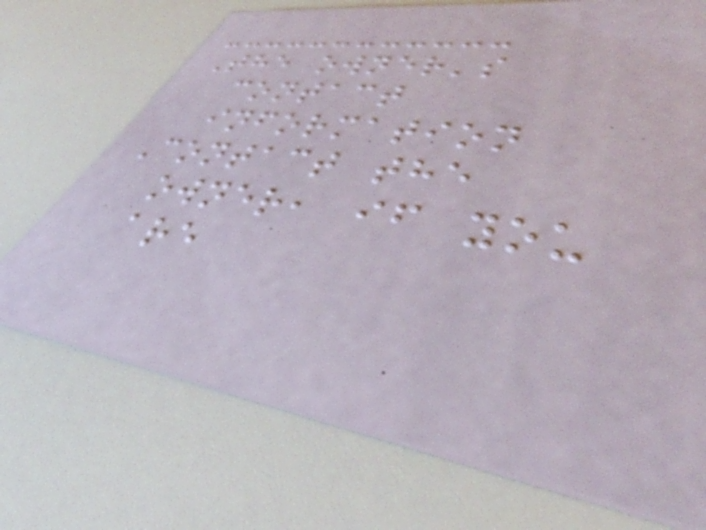The owner's
contact
information
Contact the
owner, if you
are
